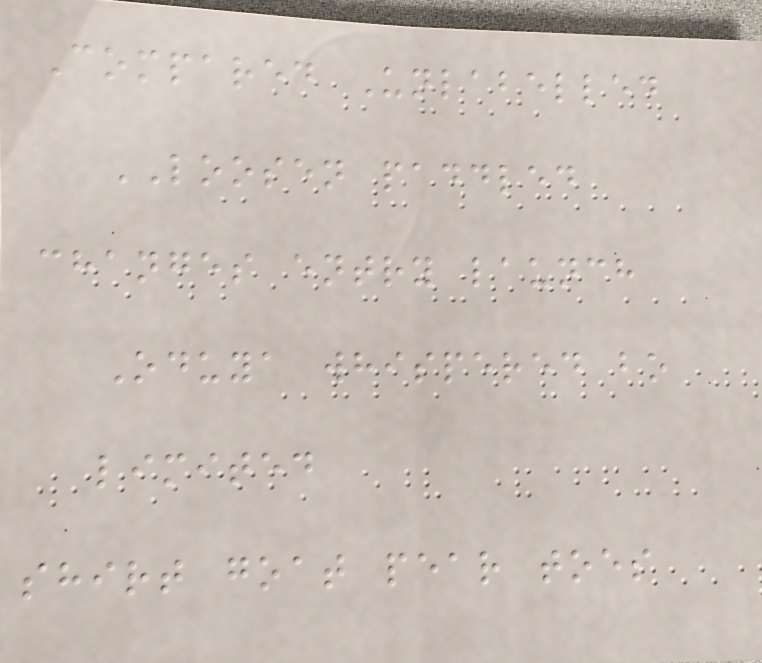Compared Unlabelled
LOOSEN paddled
changes entry launch
Oduya whispered bo
limited
shirt goat pear toes
